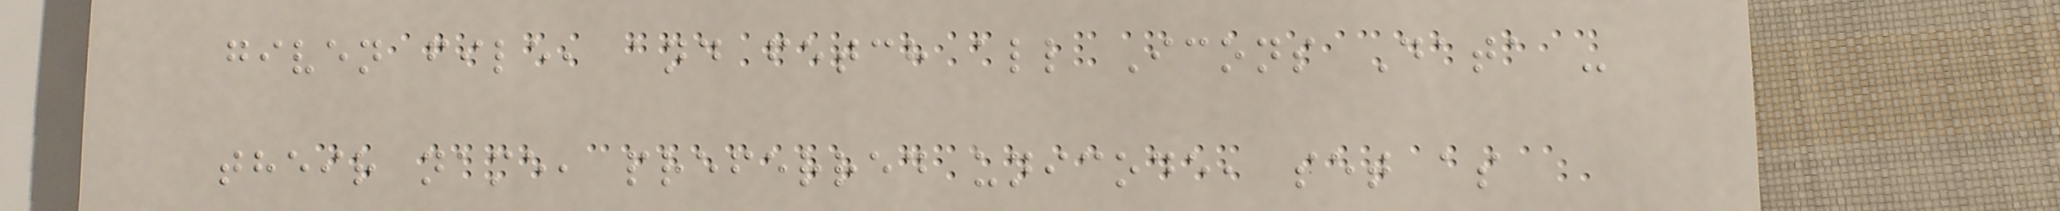given file, and fetch all Icons Data -
their name, preferred unicode, set as
